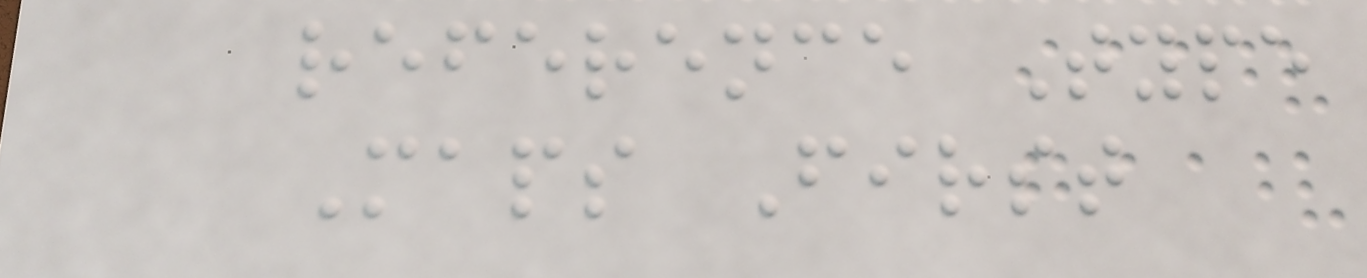reference Type
Maps First
